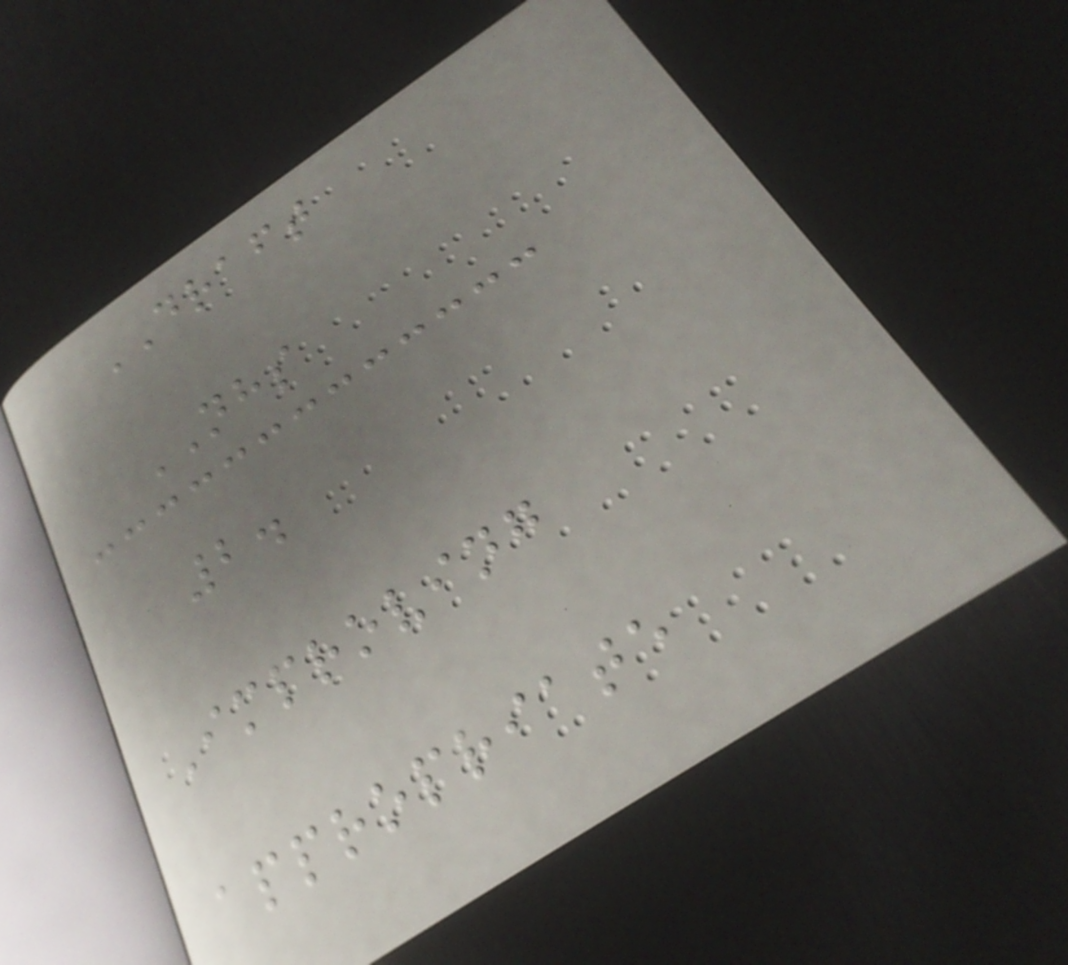DRAFT
NHS
2.
Improving
appropriate
